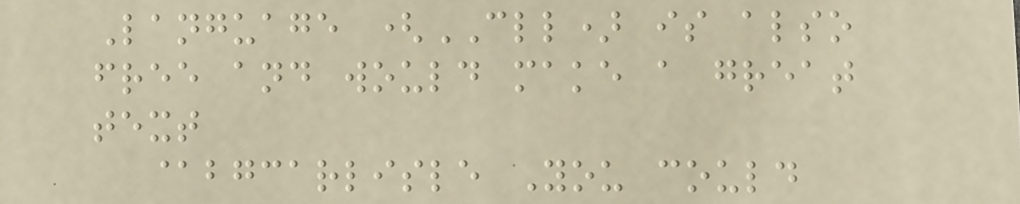Language (CLL) is also
free and would make a great
text
@bgcarlisle You could
